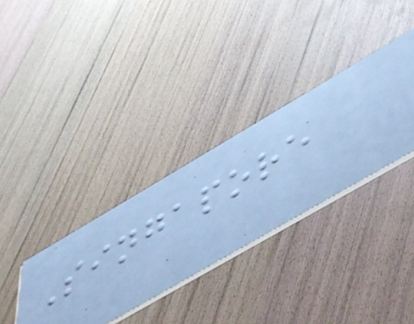Singapore
